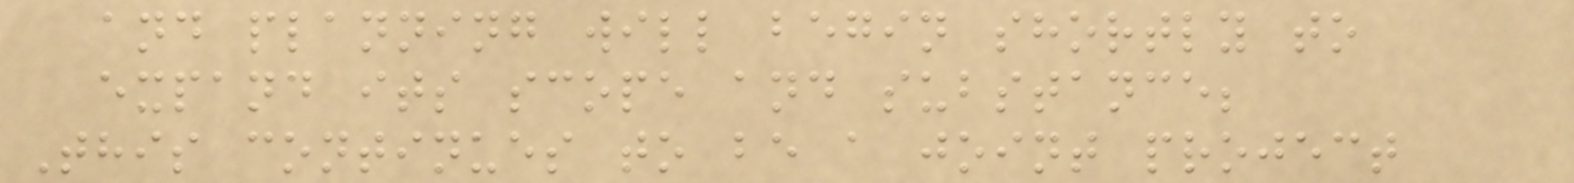and planning will begin shortly to
expand its scope and substance;
This continues to be a joint project
